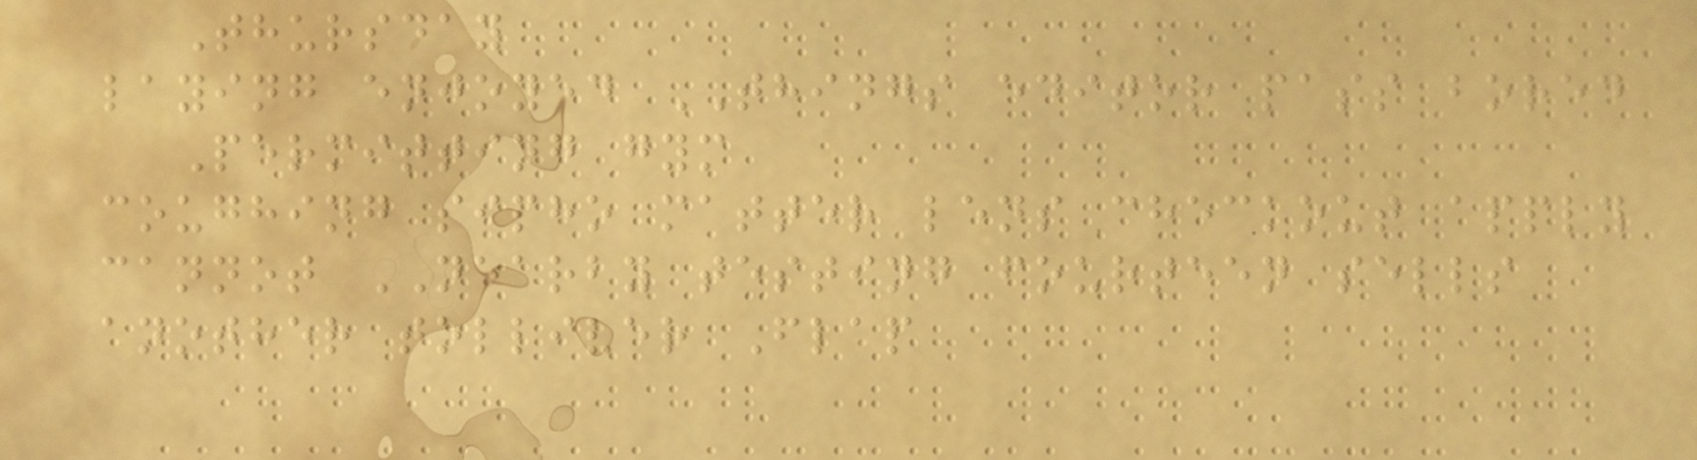Thursday
laying enjoyed THINGS editor pass bored
Permitting gym
coughing sipho matter lens checkout apply
cannot NEARBY testing fourteen sells
another tolliver Flap
